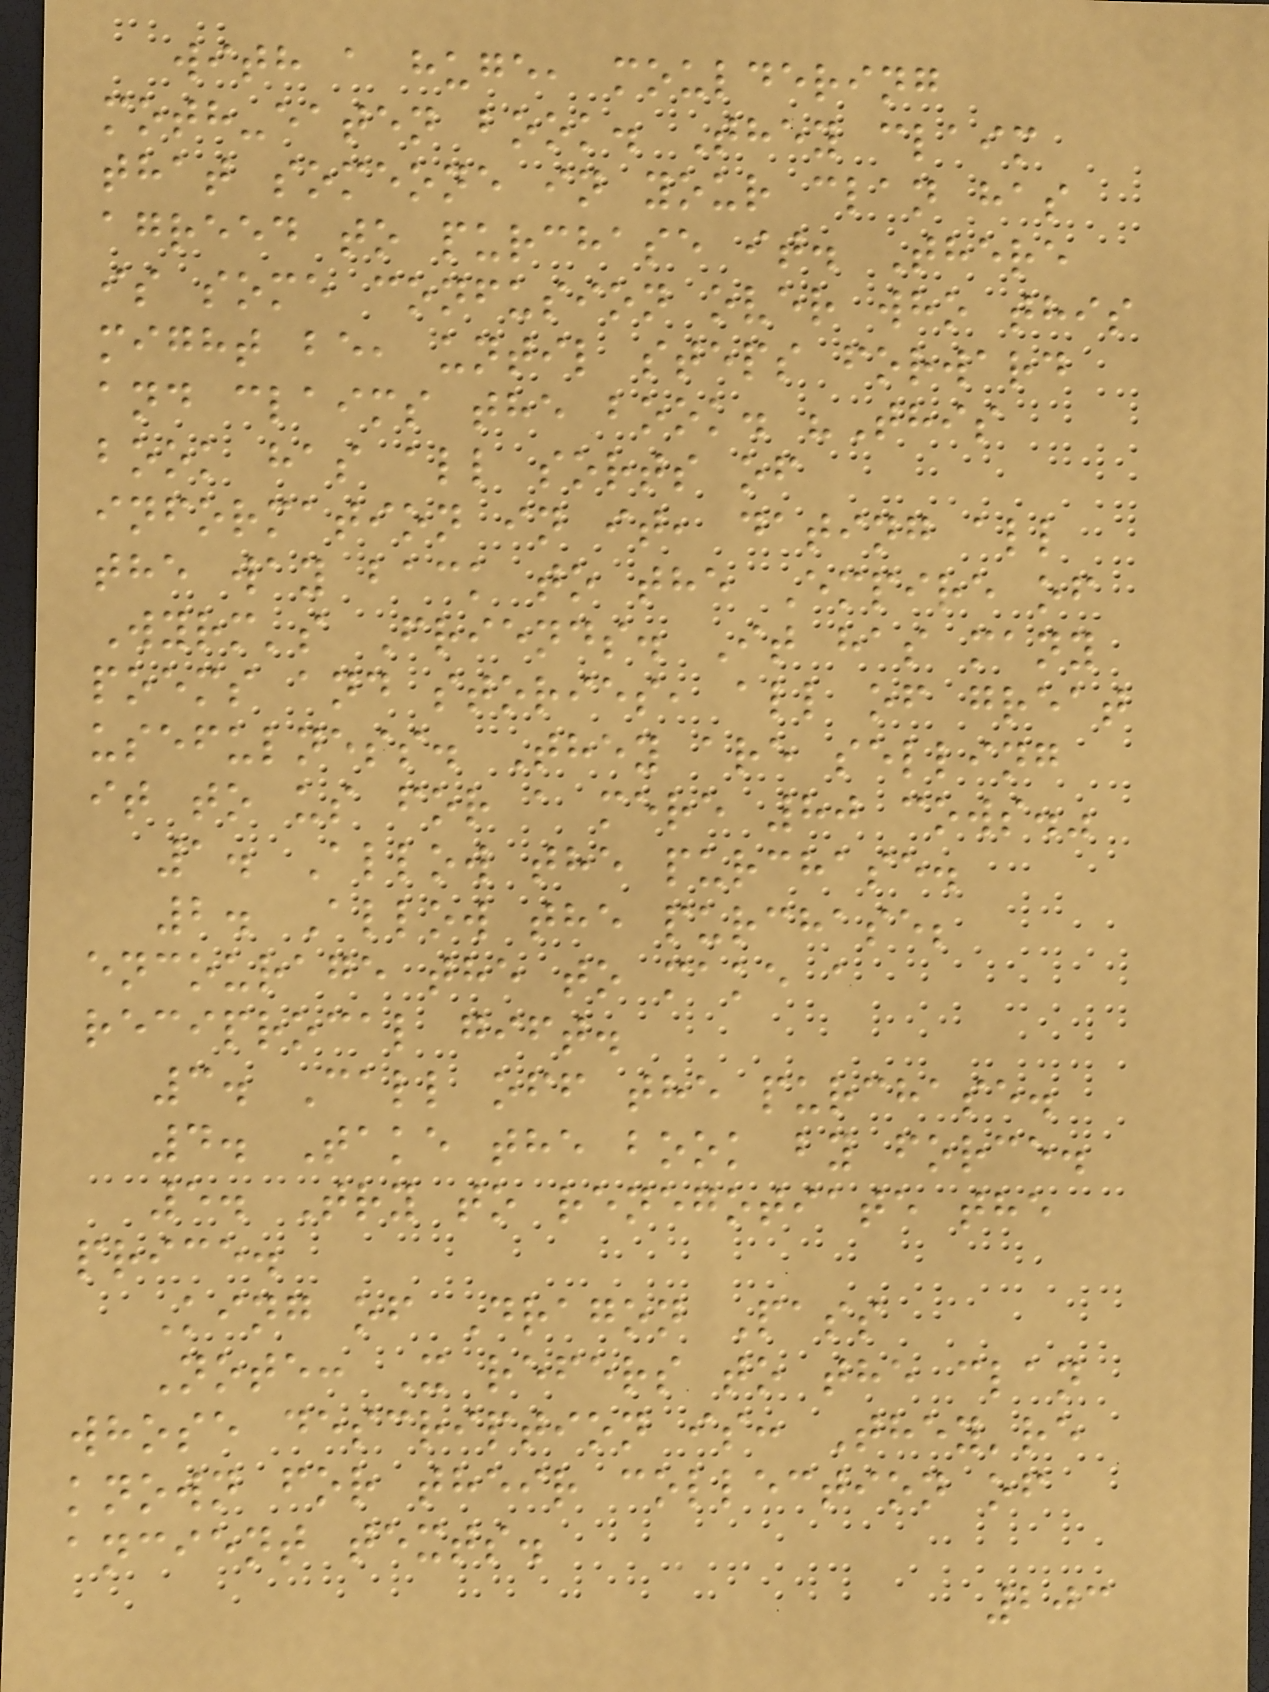with a huge, mouldering
moth-eaten book. They claim
that someone in your clan has
agreed to purchase it. There
is some confusion over who this
might be, until steps forward
and claims the book. "This
book has all sorts of
information in it, dating all
the way back to the Empire of
Wyrm's Friends. It has many
poems and stories, all of great
usefulness. They are selling
it to us for a mere 80 cows."
1. Allow the purchase.
2. Allow the purchase;
encourage the to make a
reciprocal gift.
3. Call off the purchase.
4. Take the book by force.
5. Try to renegotiate the
price.
King of Dragon Pass
Note: X refers to the clan
whose description is: They're
known for their collection of
ancient texts.
203
